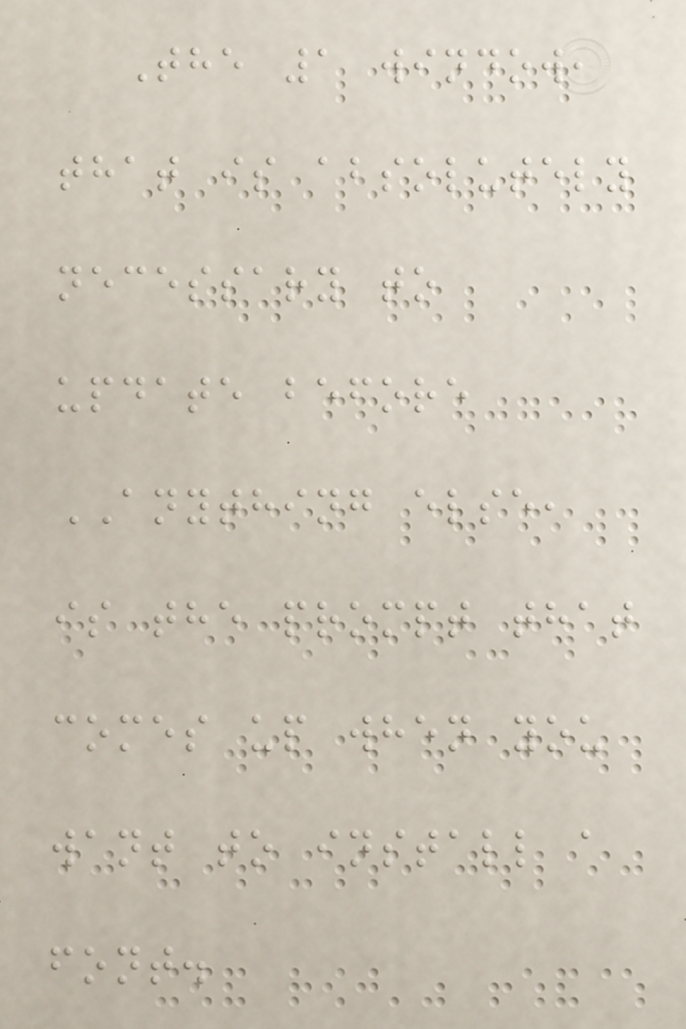The 1 window,
that is absolutely
necessary to
update before
ANYTHING else,
is the prompt that
comes up when you
want to install a
font.
